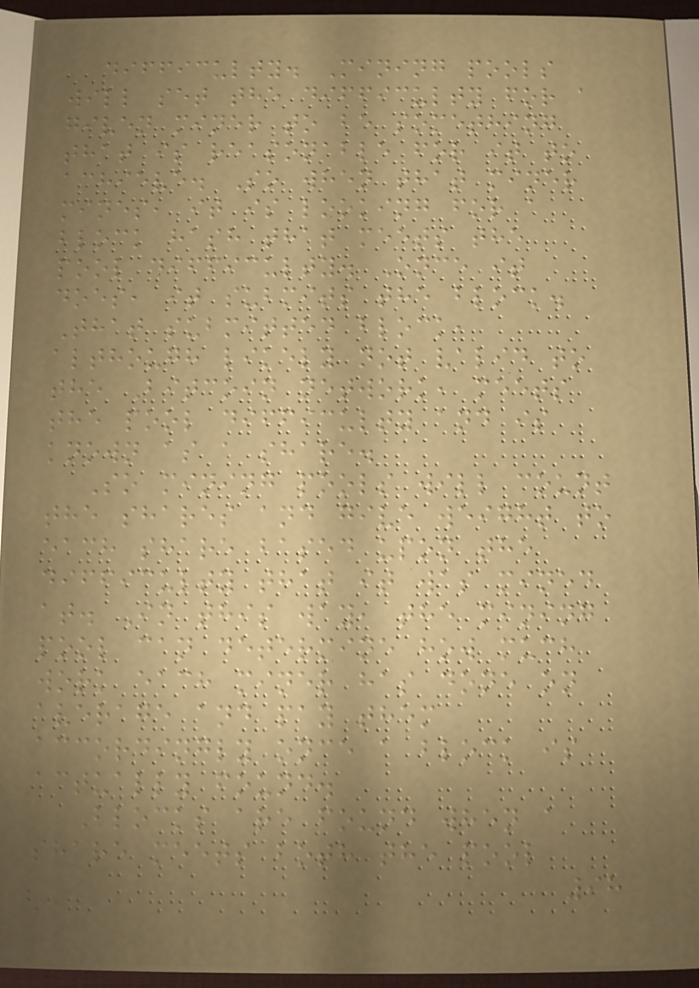difficulty. Mining pools
will set the difficulty for a
given miner to be something
that is reasonable for it to
achieve. So when that miner
mines, it is looking for a
block hash that meets the
pool difficulty. Once it
does, it submits the block.
That submitted block,
although likely not valid to
the Bitcoin network, meets
the pool difficulty and is
known as a share.
So mining pools will count
the shares and give weight to
each share based upon the
difficulty that it was mined
at. In this way, the mining
pool can determine how much
work each miner has done on
average and pay them
accordingly once a block is
actually found.
Blocks are found when a
share meets both the pool
98
